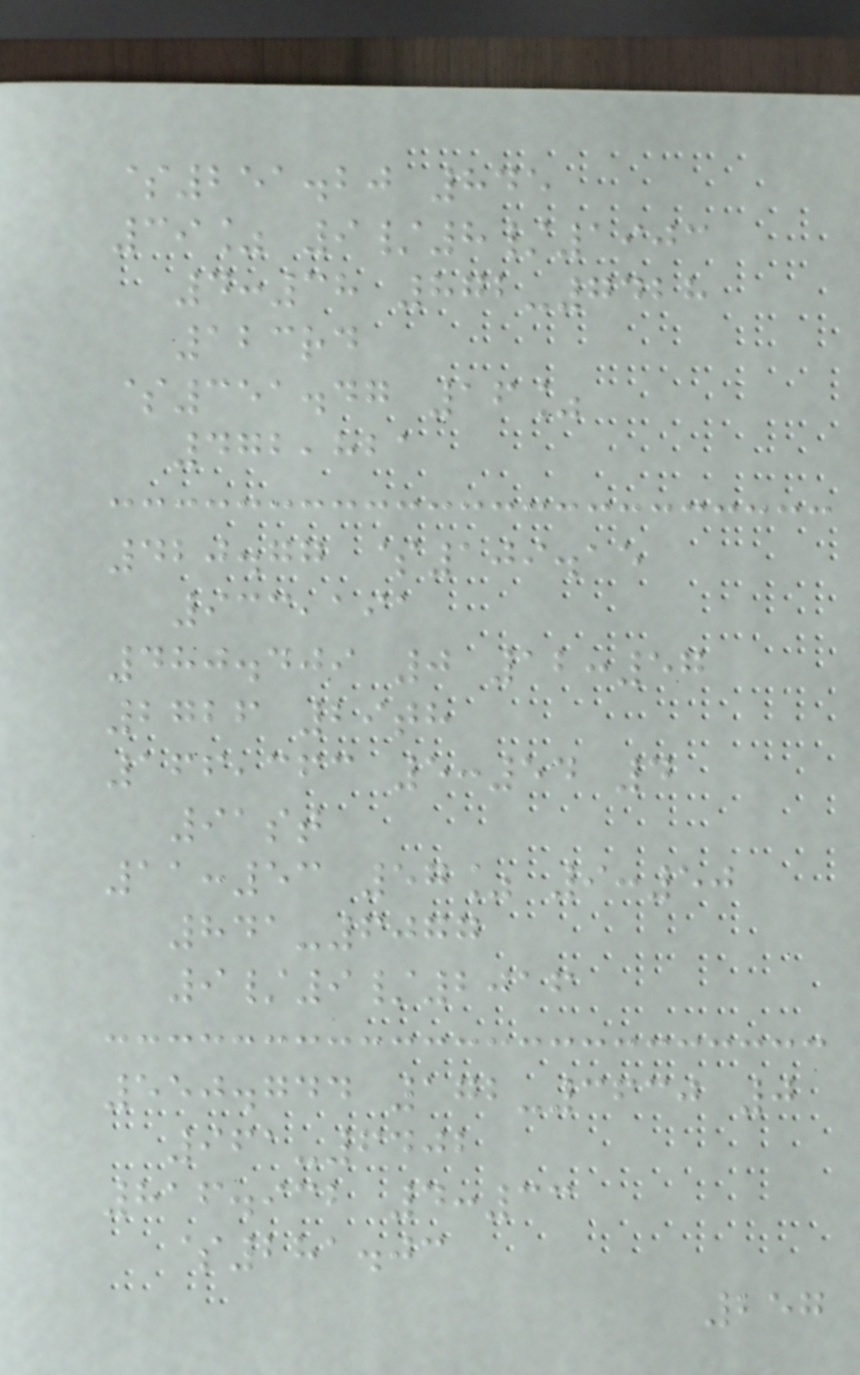$251.20 845
39% 9/8/1903
4:38 872-7428
123rd
$351.47 16%
472,821
420.77 $109.15
933,191
480.409 0 12:57
2726 29th
166,363 5:54 4
91st
11:53 57% 9:50
841-6077
9/9/2016
550.744 172-3630 0
961-6402
816.932 4:33
$281.03
257
